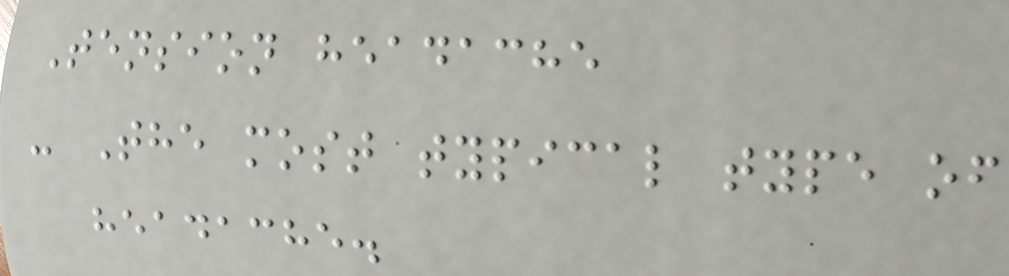Tension headache
- The most typical type of
headache.
